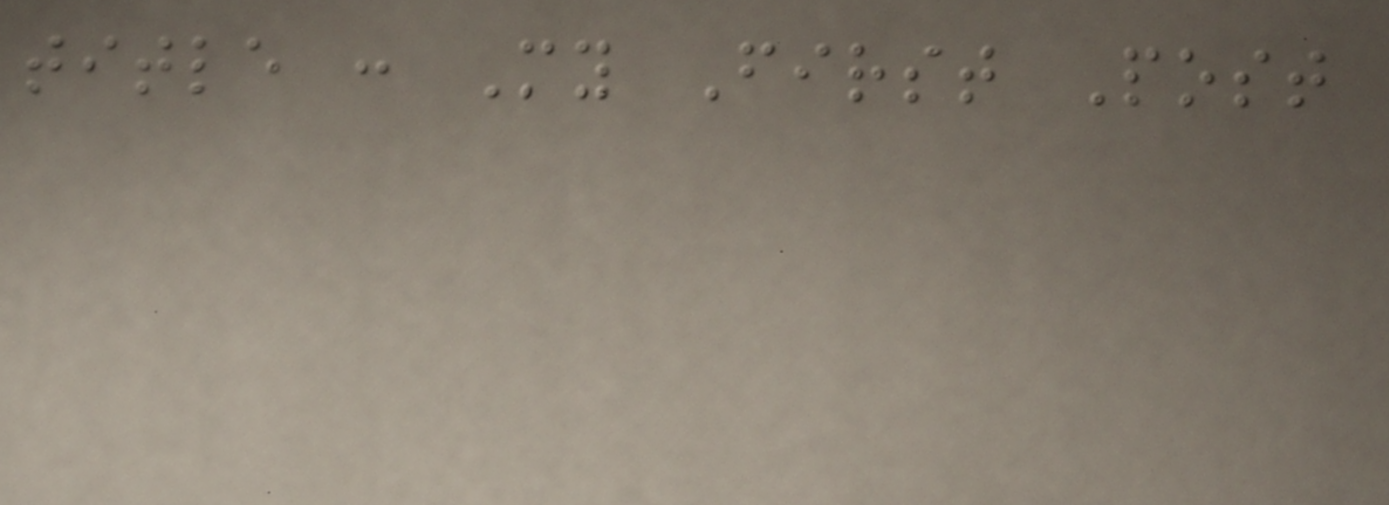title : My First Post
